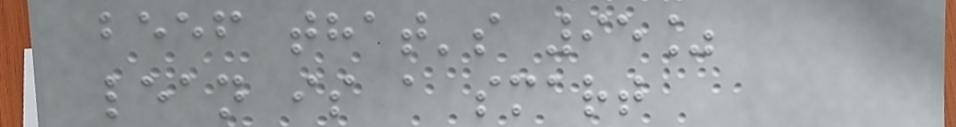beef that's 95%
lean is a smart
